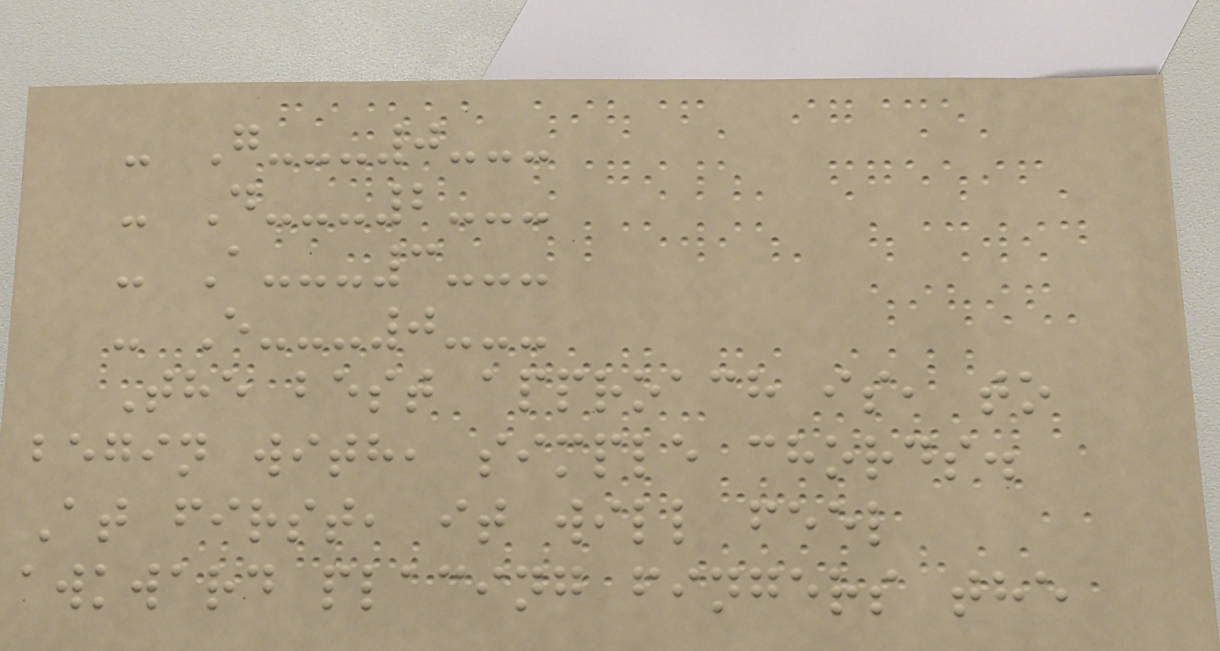- G---0---
- D---2---
- A---3---
- E---0---
The best approach is, to
begin with, simple chords.
At first, it will feel
awkward placing fingers the
